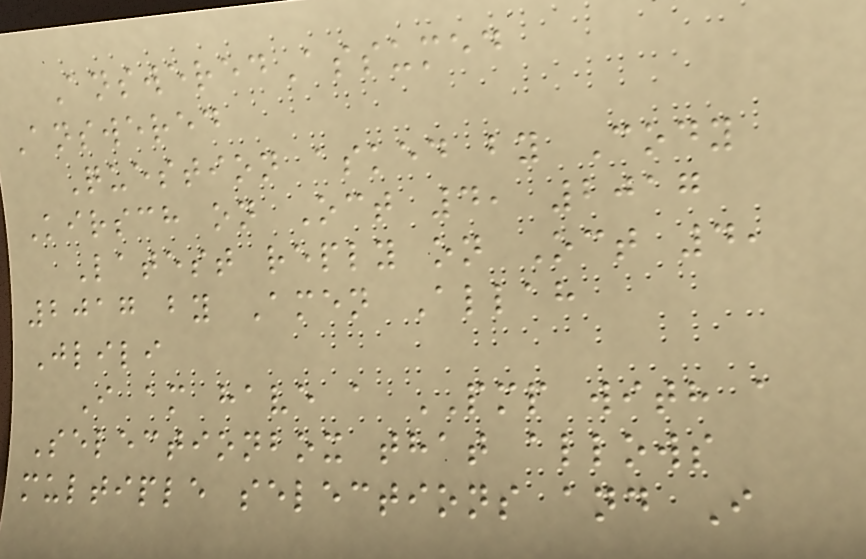AnsweredAssumed
Answered
Question asked by Cody
Kirsch on Oct 4, 2017
Latest reply on Oct 4,
2017 by Amen Allah
Jlili
I am have a PMP with a
Selectionbox that allows
multiple selections and I
